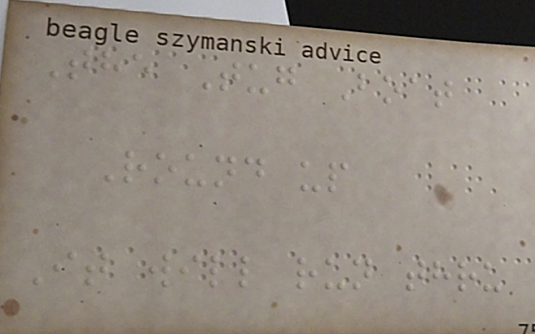The Tug Boat
Round up
It will run thru
